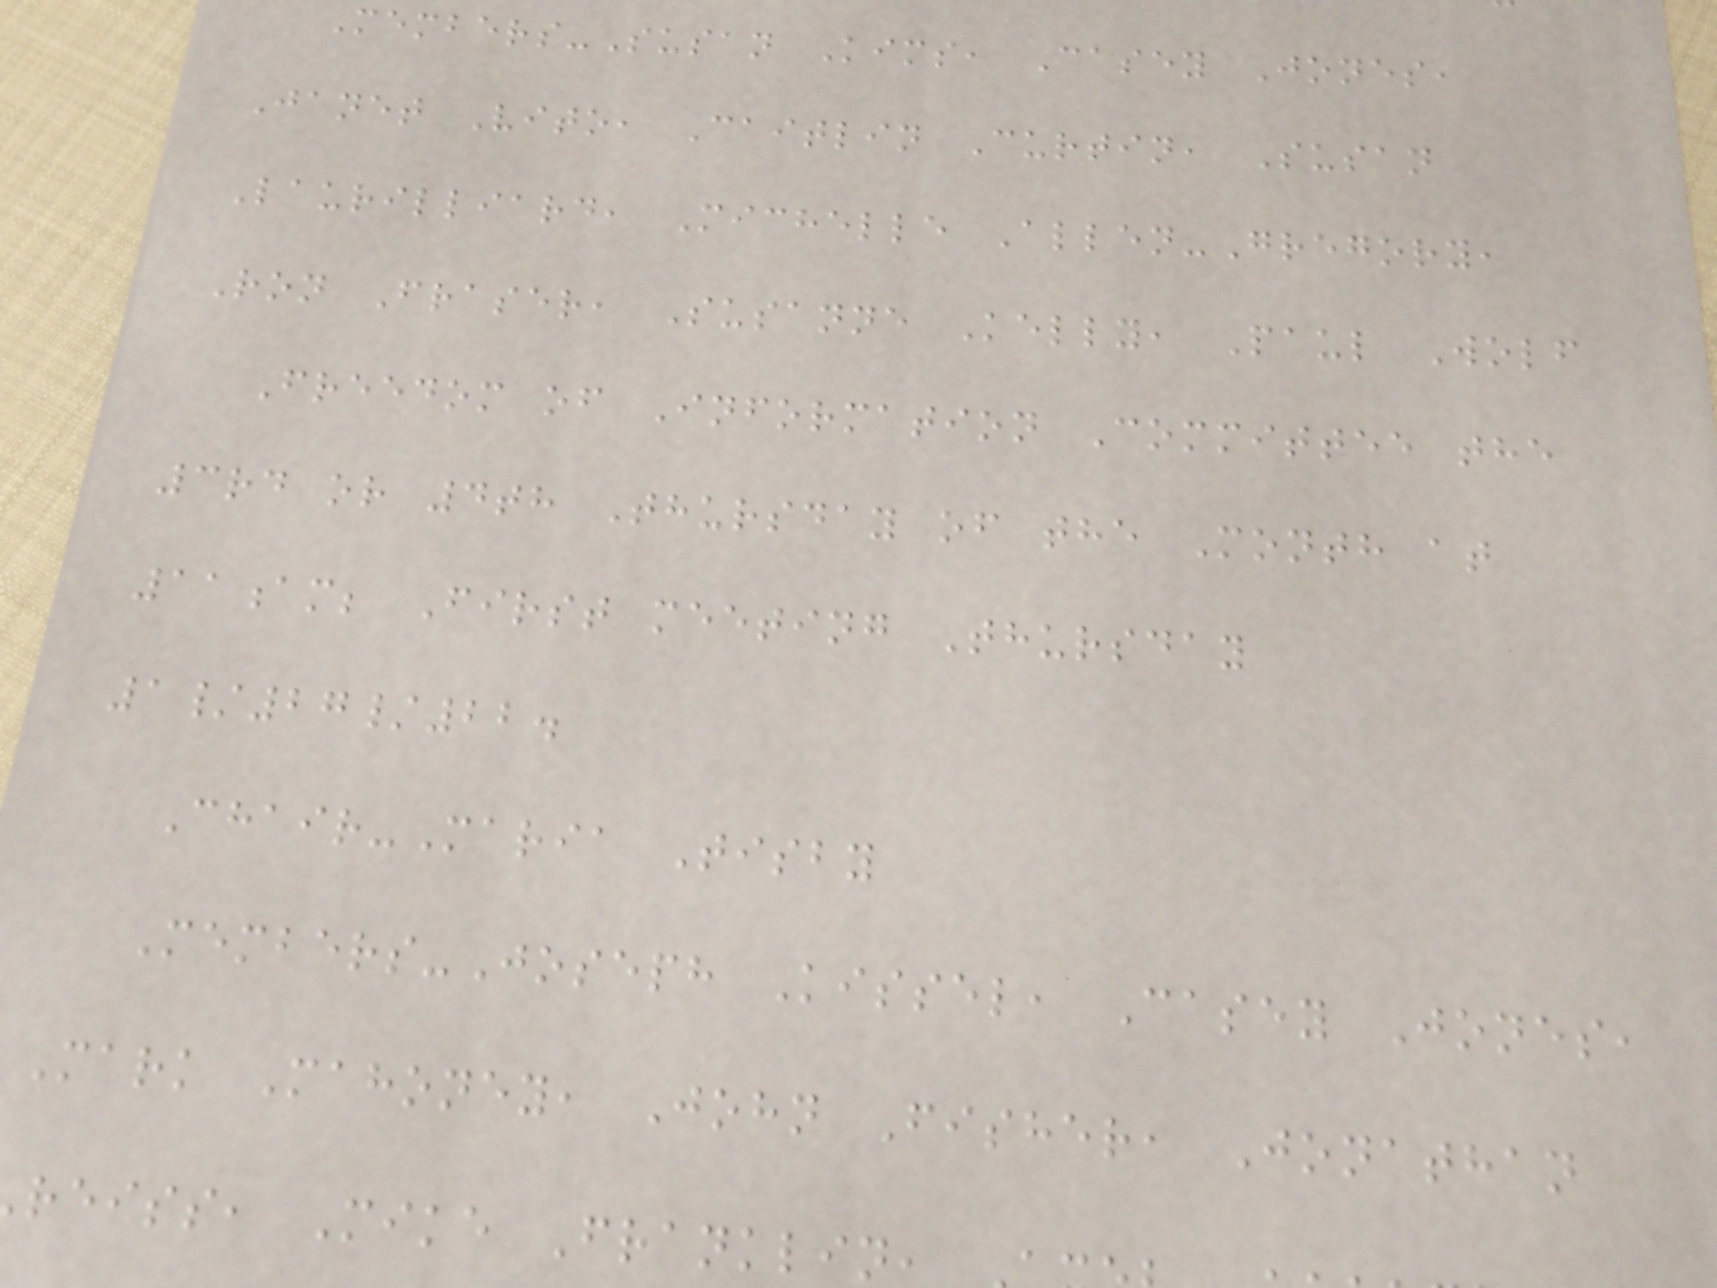Members-Susan Kims, Casey Jones,
Janet Vito, Caitlin Curtin, Susan
Laurilliard, Michelle Allen-Gregory,
Ron Fraser, Susanne Kelly, Paul Wolf
Freedom of Information Committee the
3rd or 4th Thursday of the Month at
11am; First meeting Thursday
1/27/22.
Chair-Maria Tisby
Members-Joseph Kissel, Casey Jones,
Mark Mahoney, John Fisher, Jonathan
reiss, Mike Franklin,
